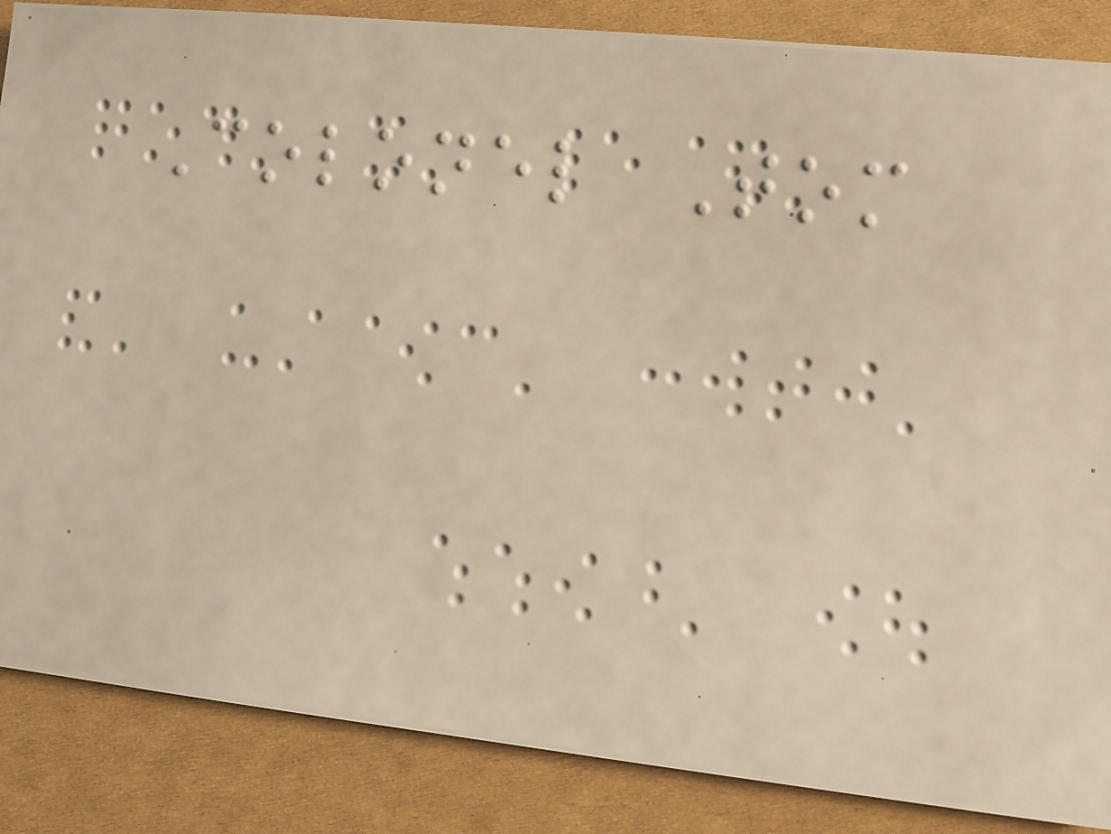Colonel Tom
